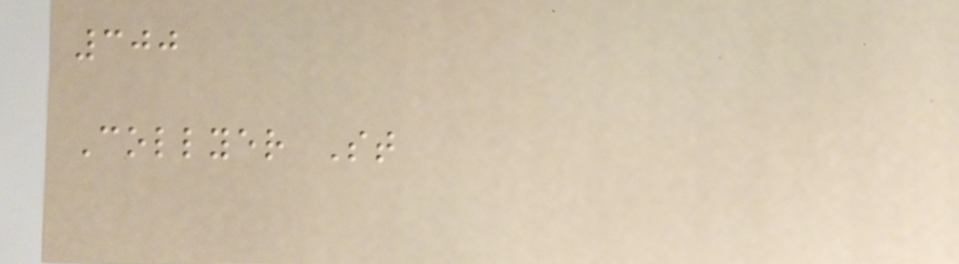300
Collyer St
